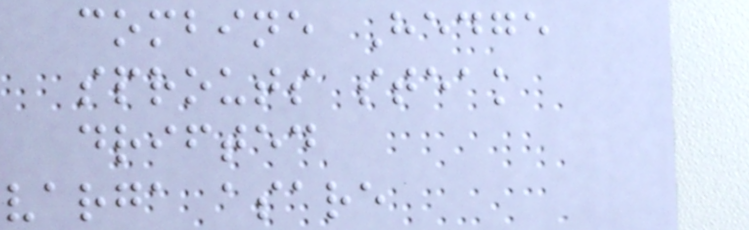combine Hedge
sprouts steak
drifted
varga asare
